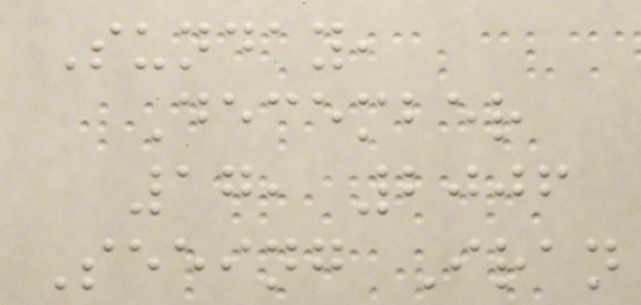Sunday,
December
17, 2006
Seeing Iran
